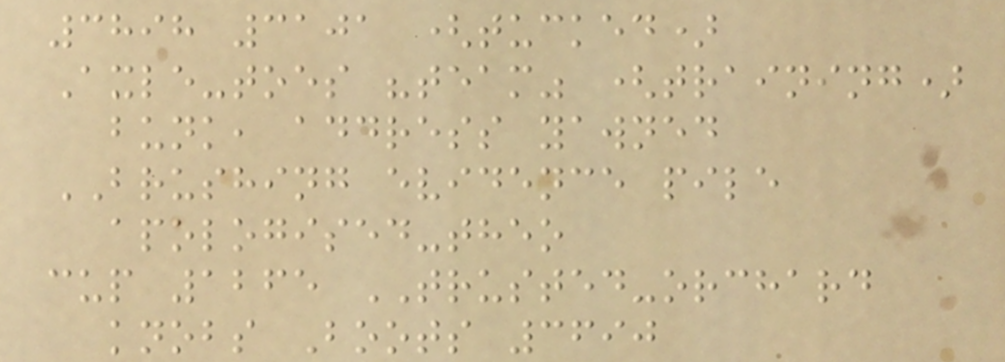3898 3101 (tucked)
Axle-toes "team" (training)
bunk, address yawned
BRUSHING evidence pile
apologised-theo
cup 1265 TRUSTED-orchard
knobs Boots 3690
